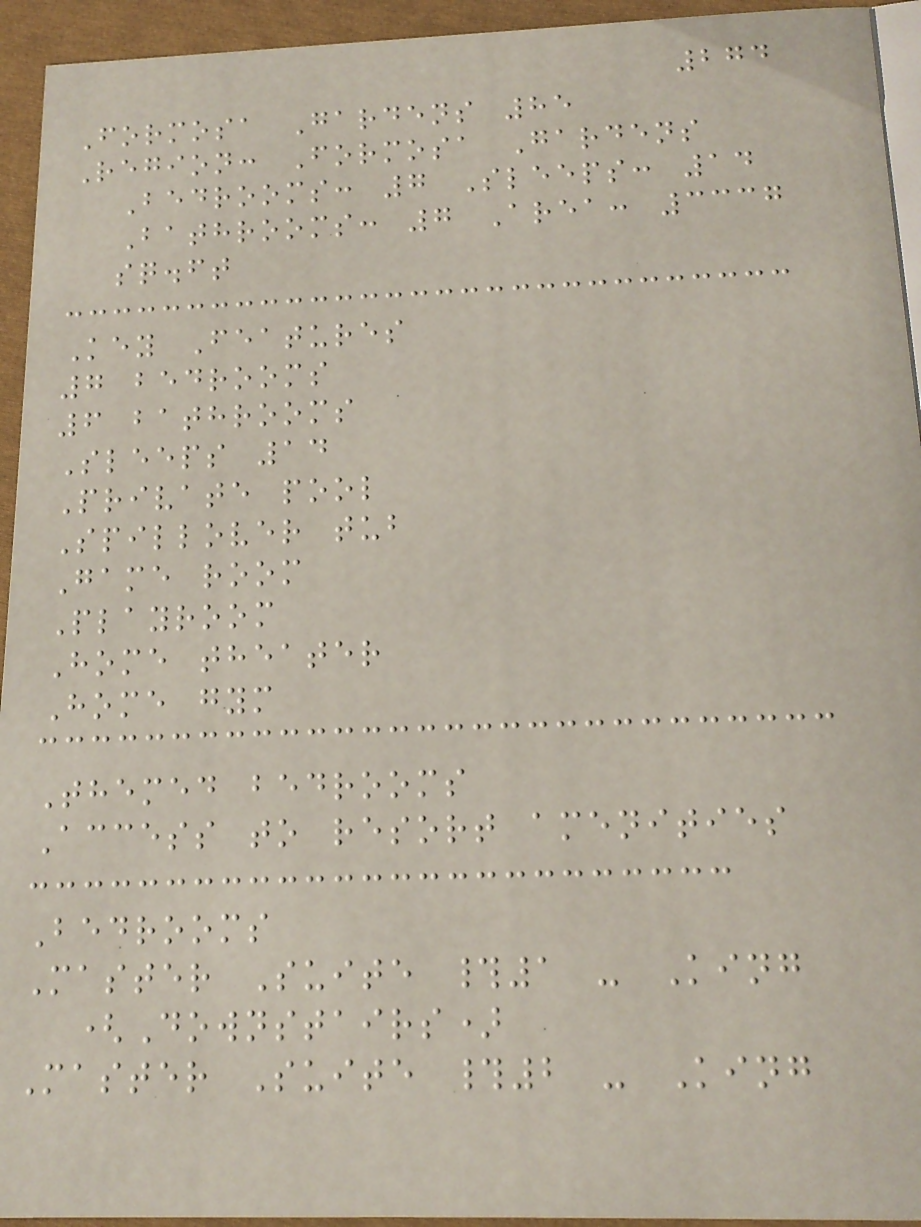274
Formosa Gardens 85
Region: Formosa Gardens
Bedrooms: 7 Sleeps: 14
Bathrooms: 7 Area: 3337
sq.ft
Key Features
7 bedrooms
6 bathrooms
Sleeps 14
Private pool
Spillover tub
Game room
Playroom
Home theater
Home gym
Themed bedrooms
Access to resort amenities
Bedrooms
Master Suite #1 - King
(Downstairs)
Master Suite #2 - King
